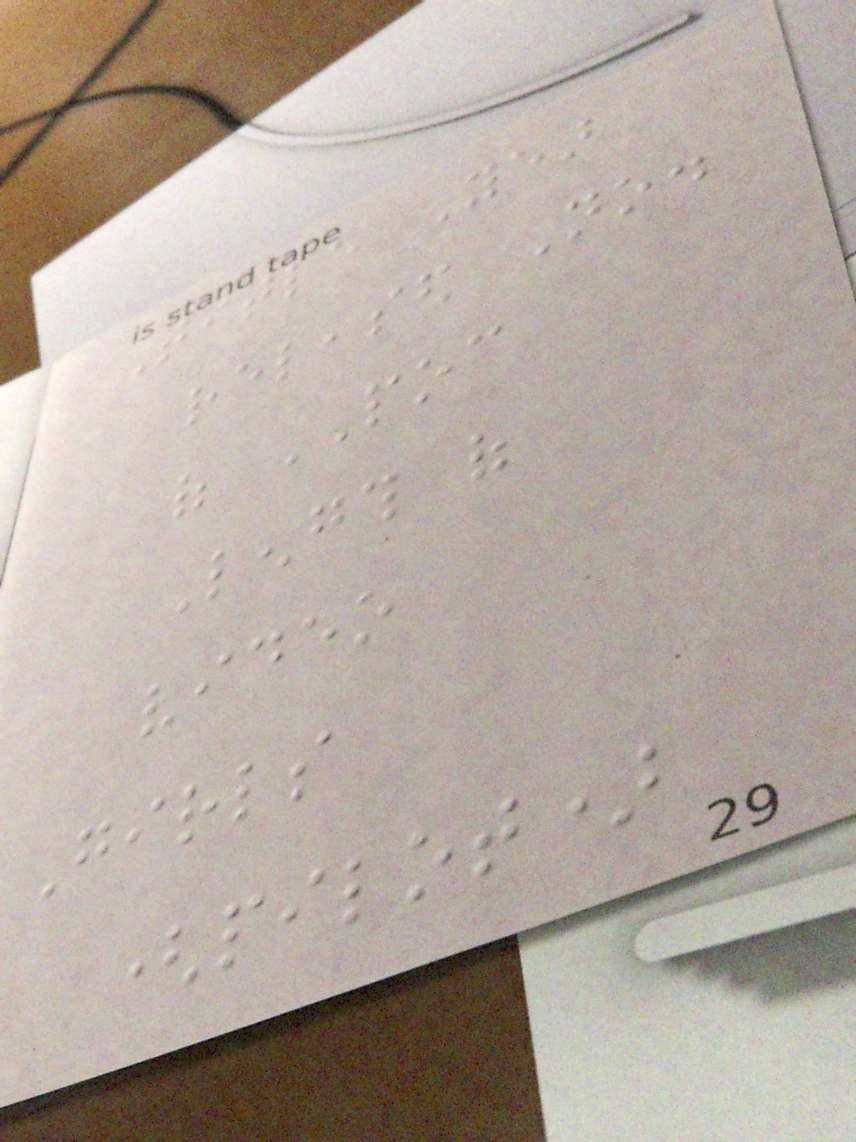Title Year
released No.
of POC
Length of
video
Girls
(pilot)
